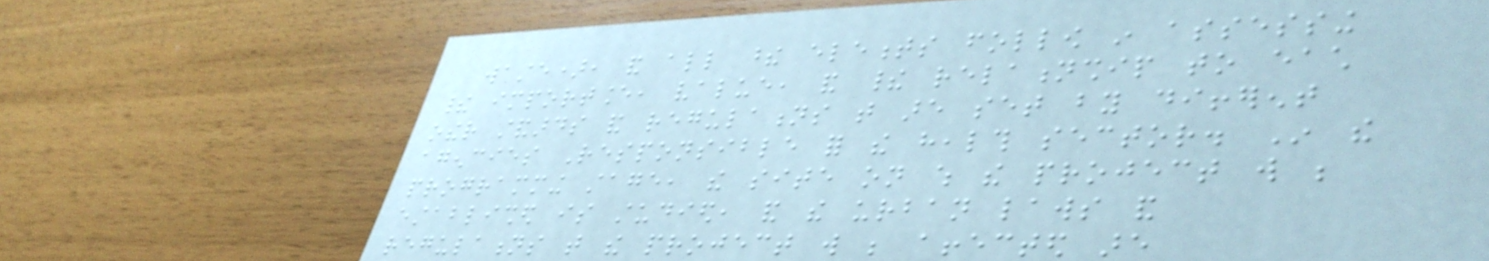waste), and all these elements follow in assessing
their importance, value, and their relationship to each
other standards and regulations that are set by different
agencies Responsible for the health sector. In the
programming stage, the site on which the project will be
established is studied, and the urban laws and
regulations that the project will be affected are
